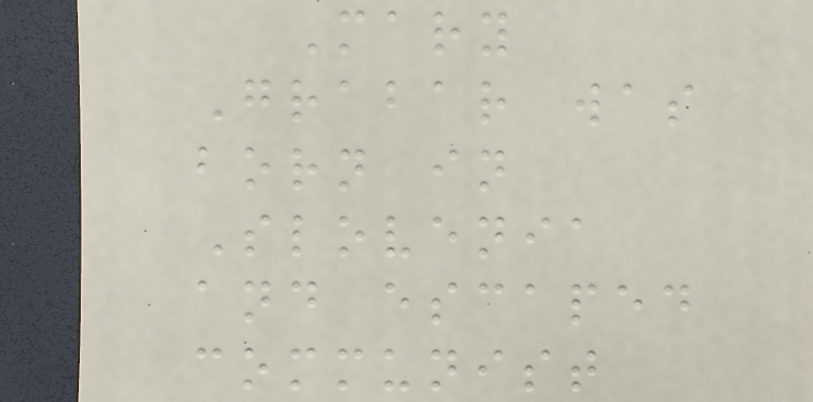Mary
Grabar was
born in
Slovenia
and escaped
communist
